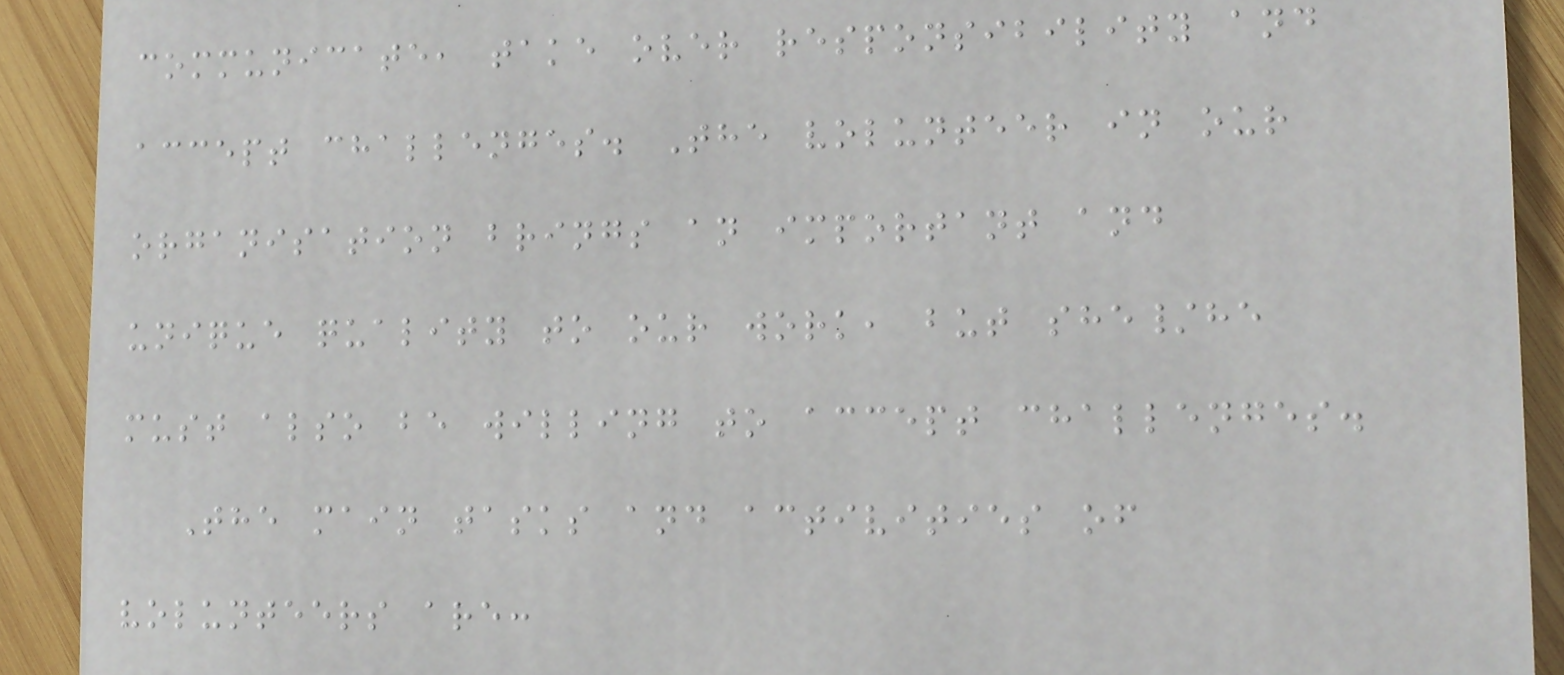communicate, take over responsibility and
accept challenges. The volunteer in our
organisation brings an important and
unique quality to our work, but she/he
must also be willing to accept challenges.
The main tasks and activities of
volunteers are:
